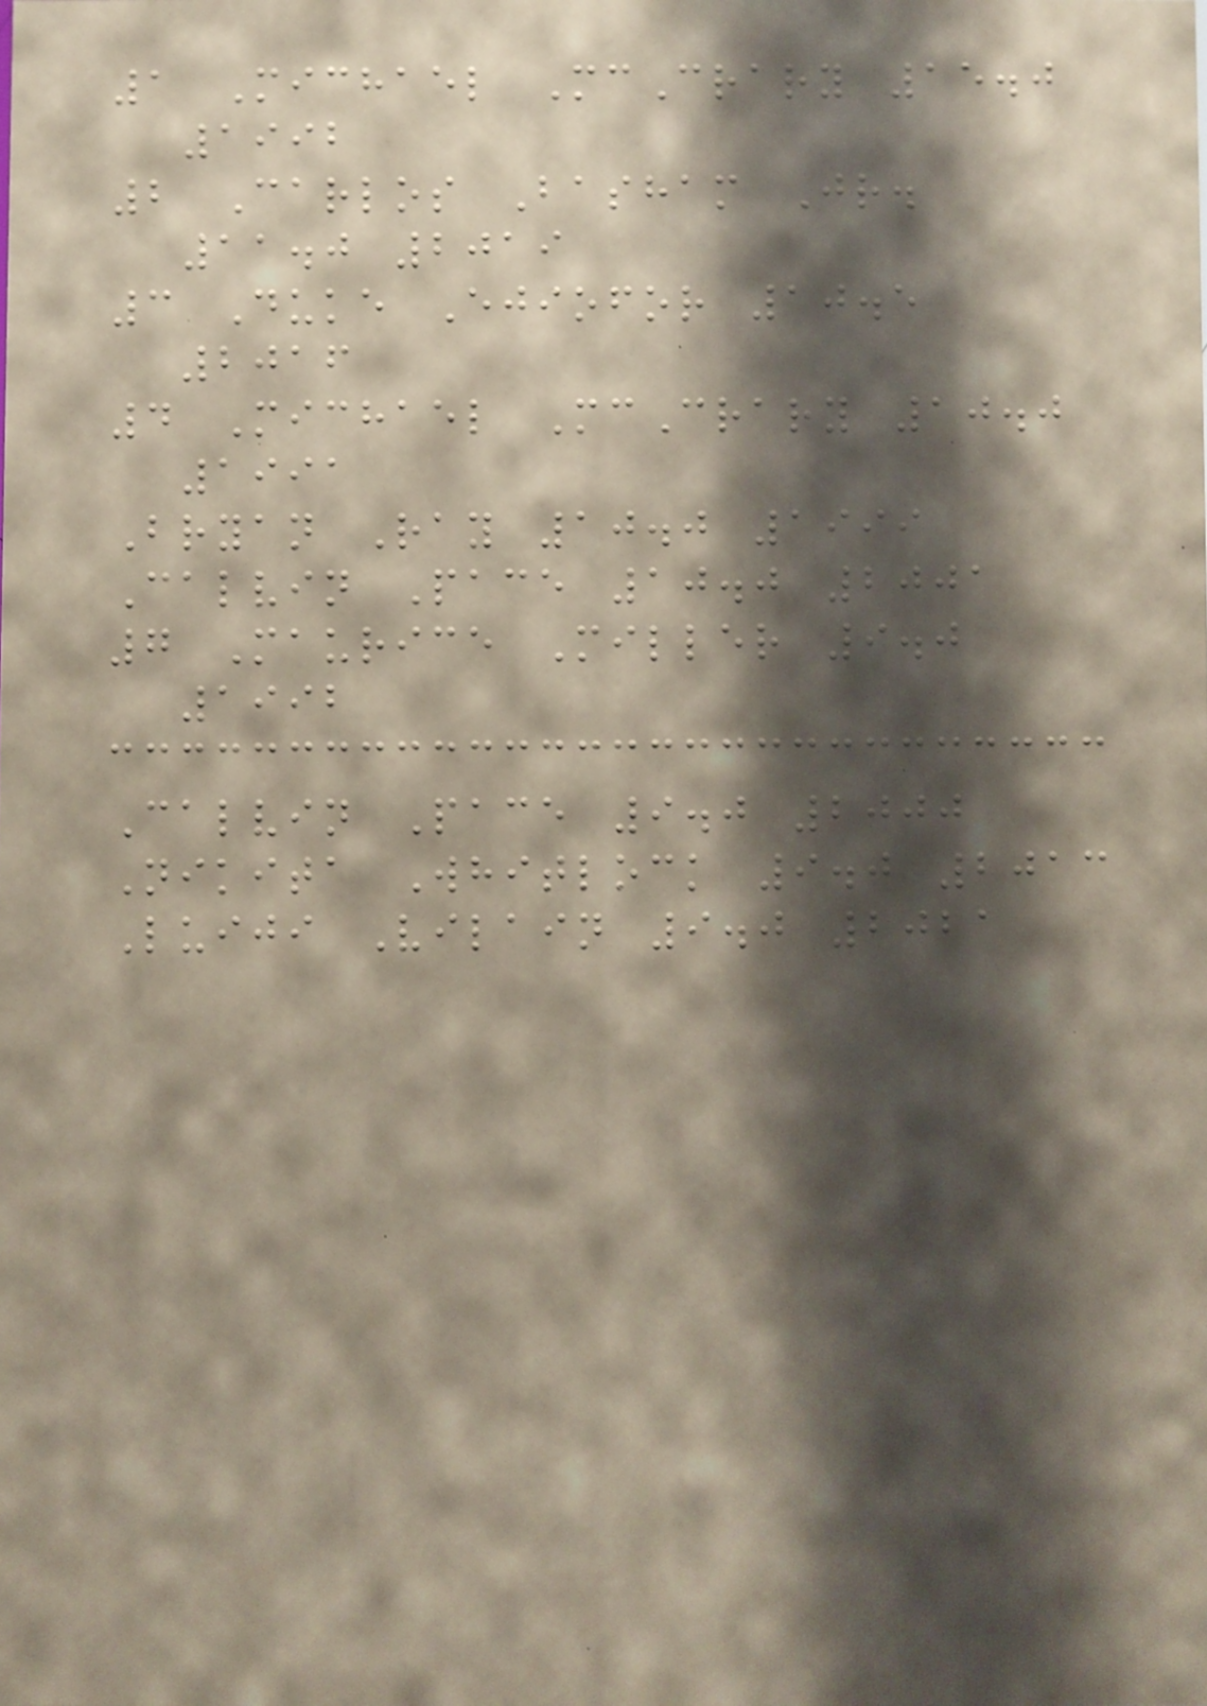1 Michael McCrary 15.0
1992
2 Carlos Basham Jr.
11.0 2019
3 Duke Ejiofor 10.5
2016
4 Michael McCrary 10.0
1991
Bryan Ray 10.0 1999
Calvin Pace 10.0 2001
7 Maurice Miller 9.0
1992
Calvin Pace 9.0 2000
Nikita Whitlock 9.0 2013
Luiji Vilain 9.0 2021
